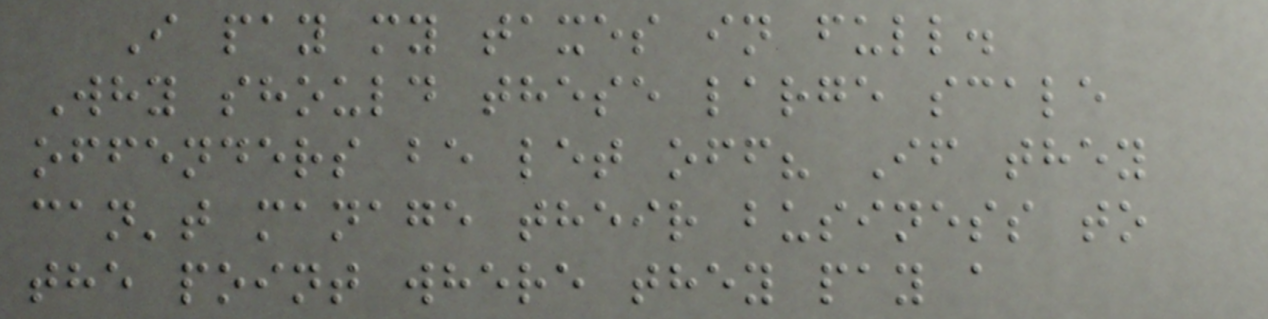I pay my taxes in full.
Why should these large scale
offenders be let off? If they
can't manage their business to
the point where they pay a
